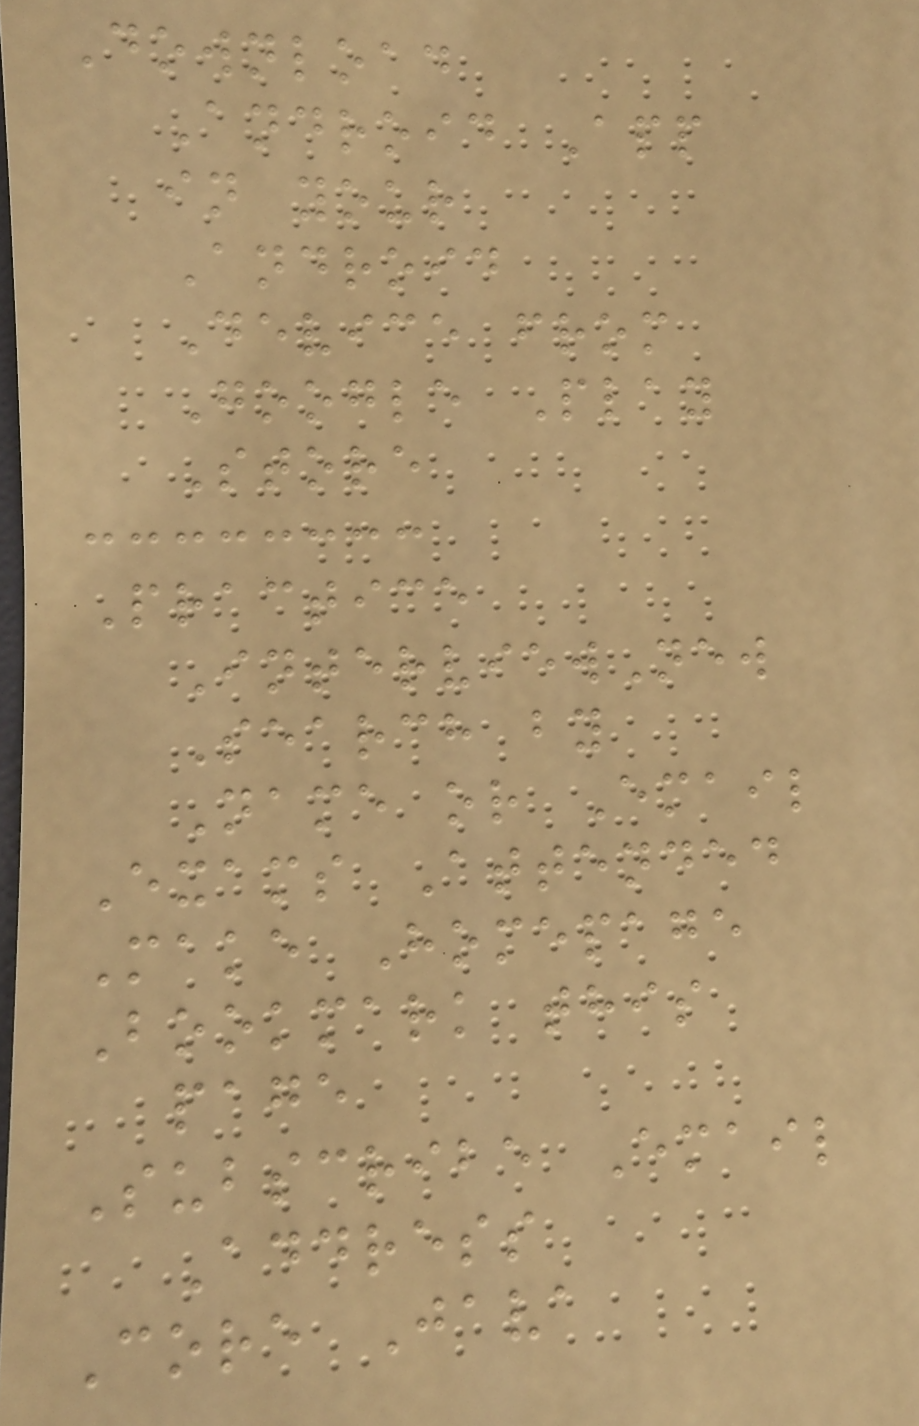Download
Android App
in your
Android
Device from
Google Play
Store
Practice
InterviewNew
Search by
Name or Email
Exams Attended
Make Homepage
Bookmark this
page
Subscribe Email
Address
Core Java
